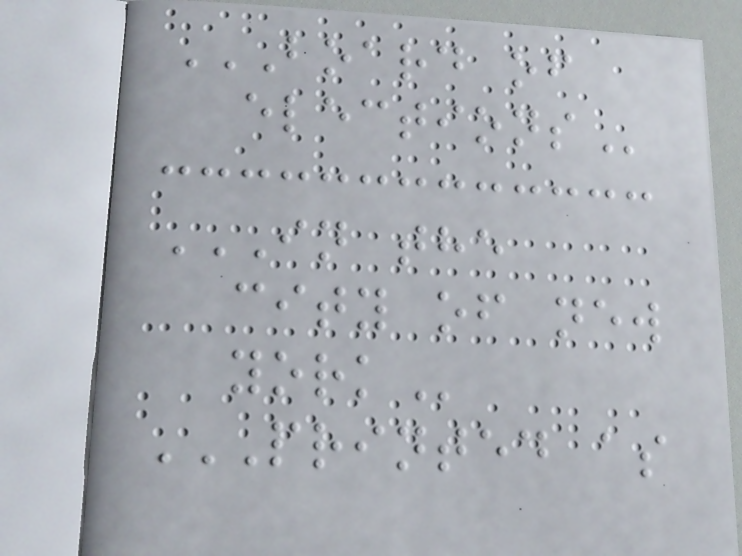BOARD OF
ELECTIONS
IN THE
CITY OF NEW
YORK
PRINTED AS
